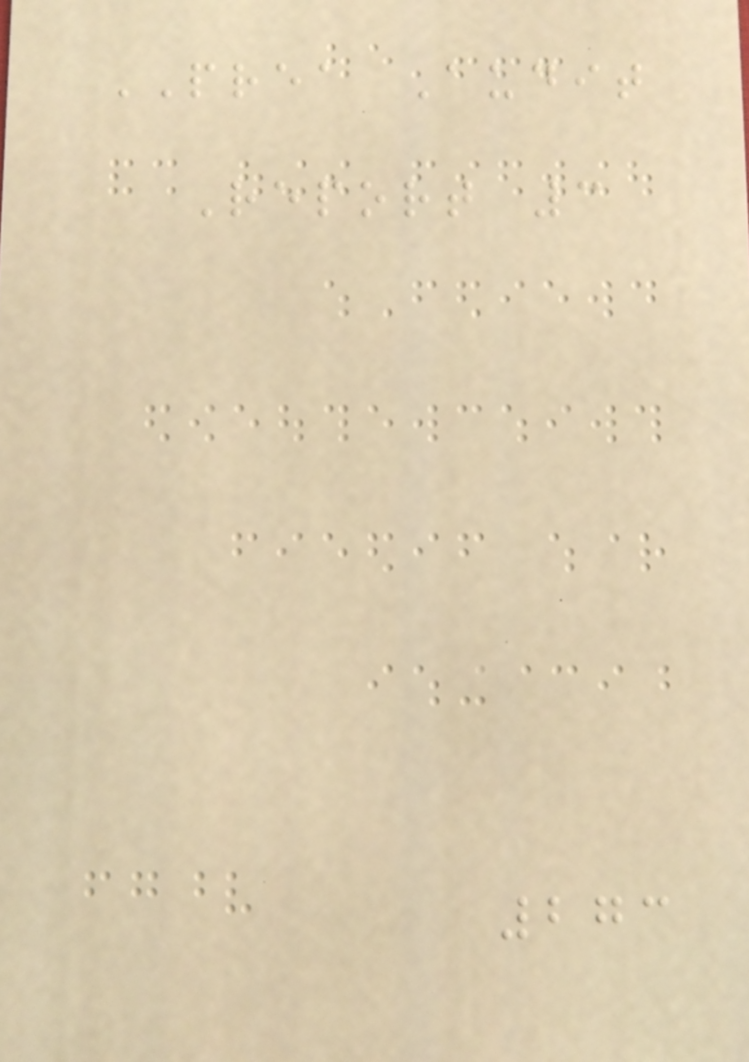PREA Audit
Report 3
273
